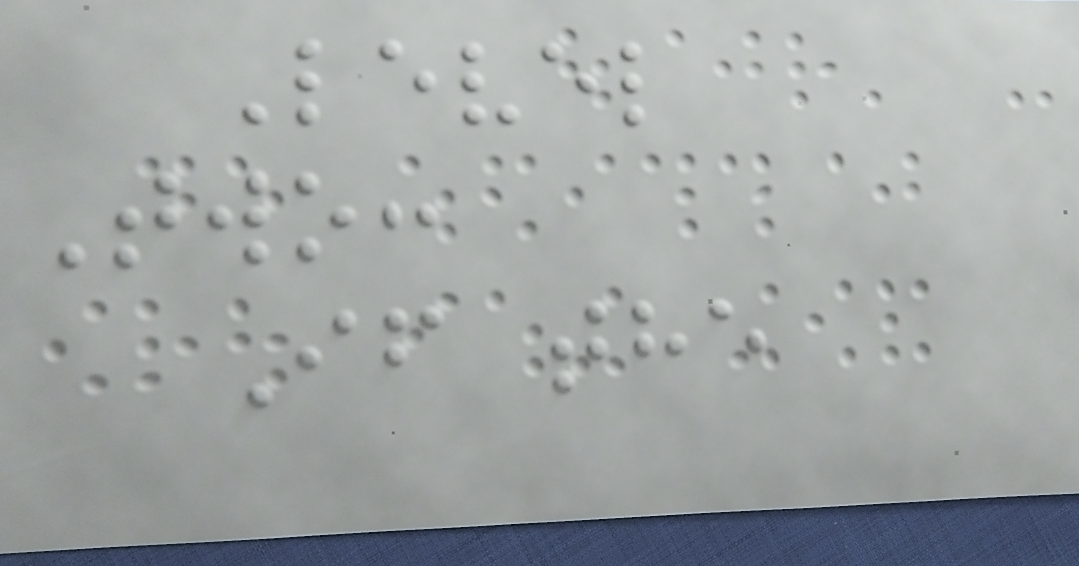Level
Two:
If the
